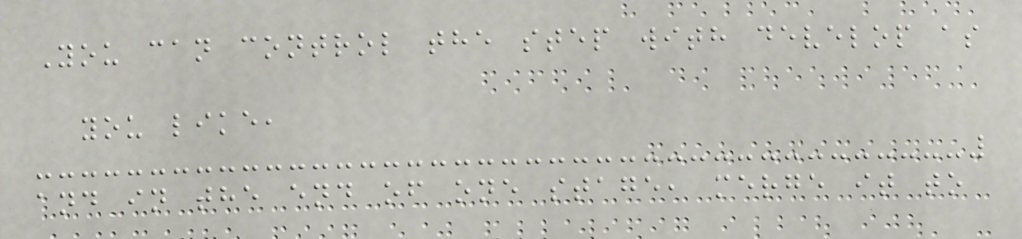You can control the step with develop as
you like,
and in the end of one stage, merge it to
